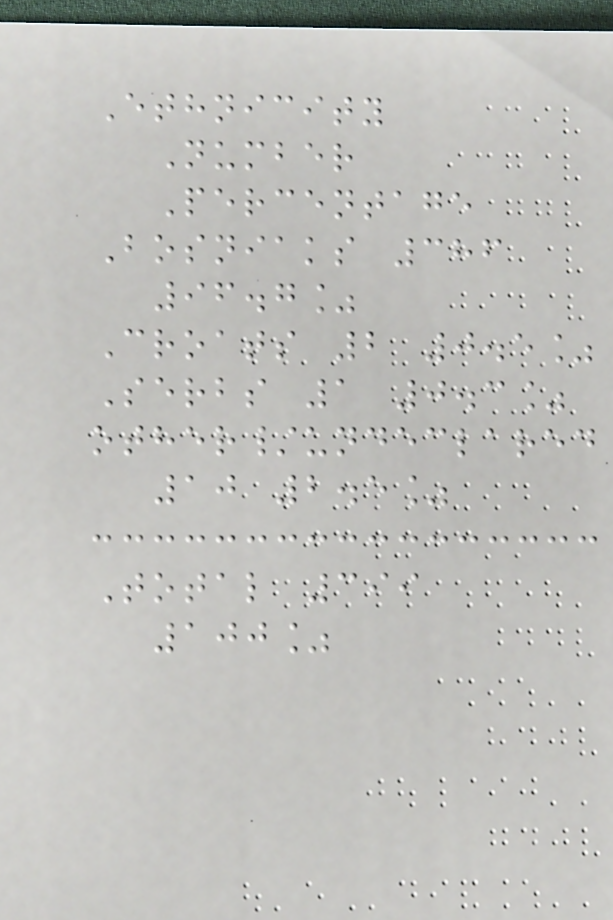Ethnicity
Number
Percentage
Bosniaks 386
96.7%
Croats 2 0.5%
Serbs 1 0.3%
other/undeclared
10 2.5%
Total 399
100%
